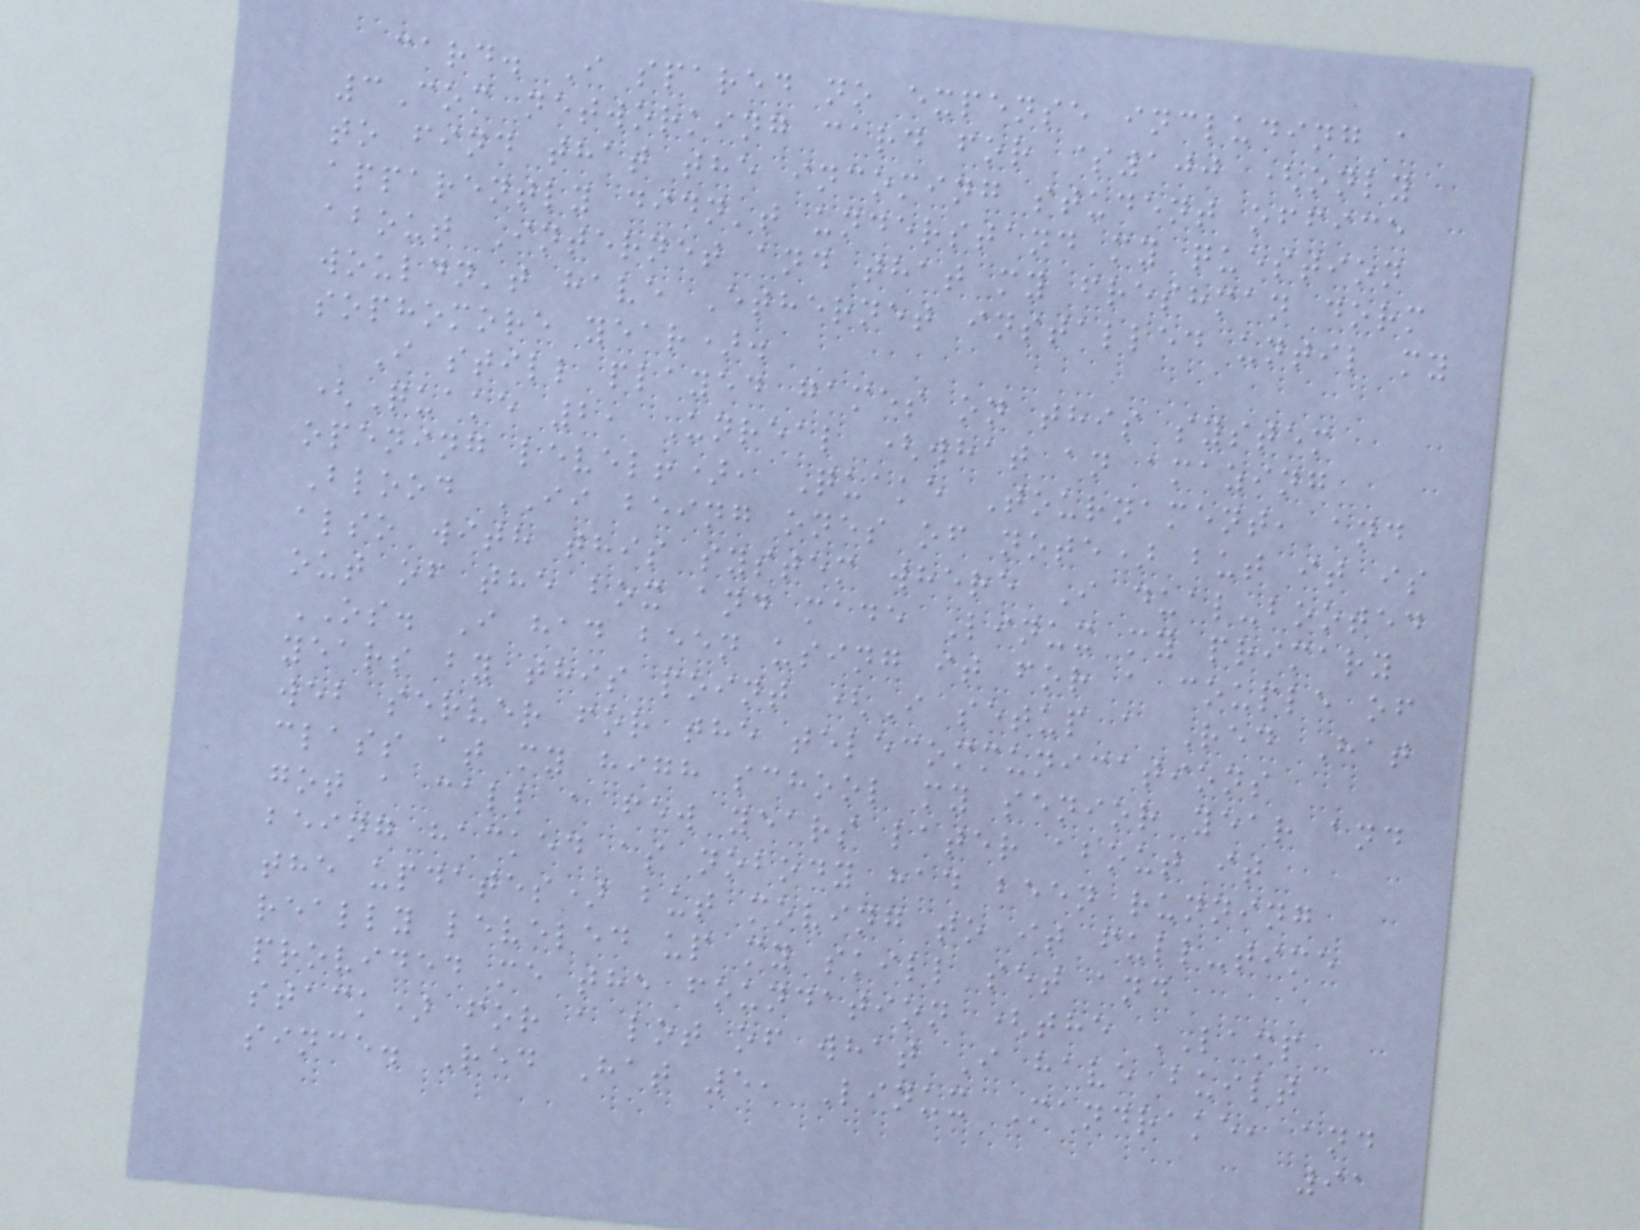card. I spared no expense including a
3Com networking card for $100 (only
to find that the incoming student office
apparently didn't understand my question
about Internet and that my freshman dorm
wouldn't have Ethernet installed until my
sophomore year).
I still played games on this system
(Quake 2, Unreal (what an amazing
opening level!), Quake Tournament, and
Blood II being ones of note) but it is
also with this system where I dual-booted
out of the box and made Linux my primary
OS. I had been using it for a couple of
years by this point (I setup a Red Hat
web server for the telecommunications
class at my high school my senior year and
got a call a few years later about it
being hacked as nobody had been running
the updates) but moving to it full-time
really leveled up my skill set and
provided me the foundation (the LAMP
stack) for a lot of what I have built
since. Red Hat 5, Linux Mandrake, and
91
